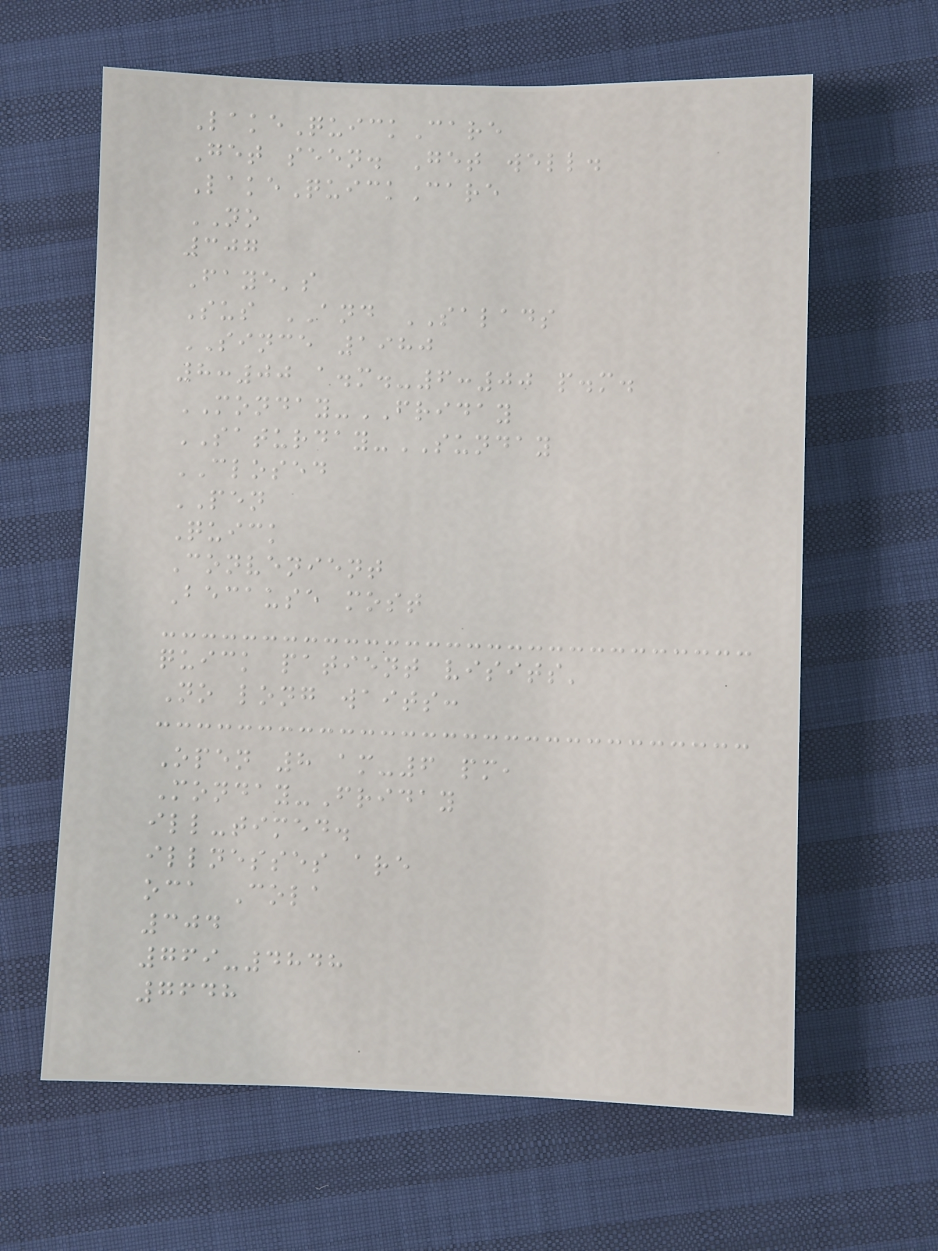LakeQuickCare
Get seen. Get well.
LakeQuickCare
NO
307
Faye's
Sus AND SALADS
SINCE 1980
8:00 a.m.-6:00 p.m.
MONDAY-FRIDAY
SATURDAY-SUNDAY
CLOSED
PEN
Quick
Convenient
Because most
quick patient visits'
No long waits:
Open 8 am-6 pm,
Monday-Friday
ill-timed.
illnesses are
oca Cola
304
769-4848
7648
